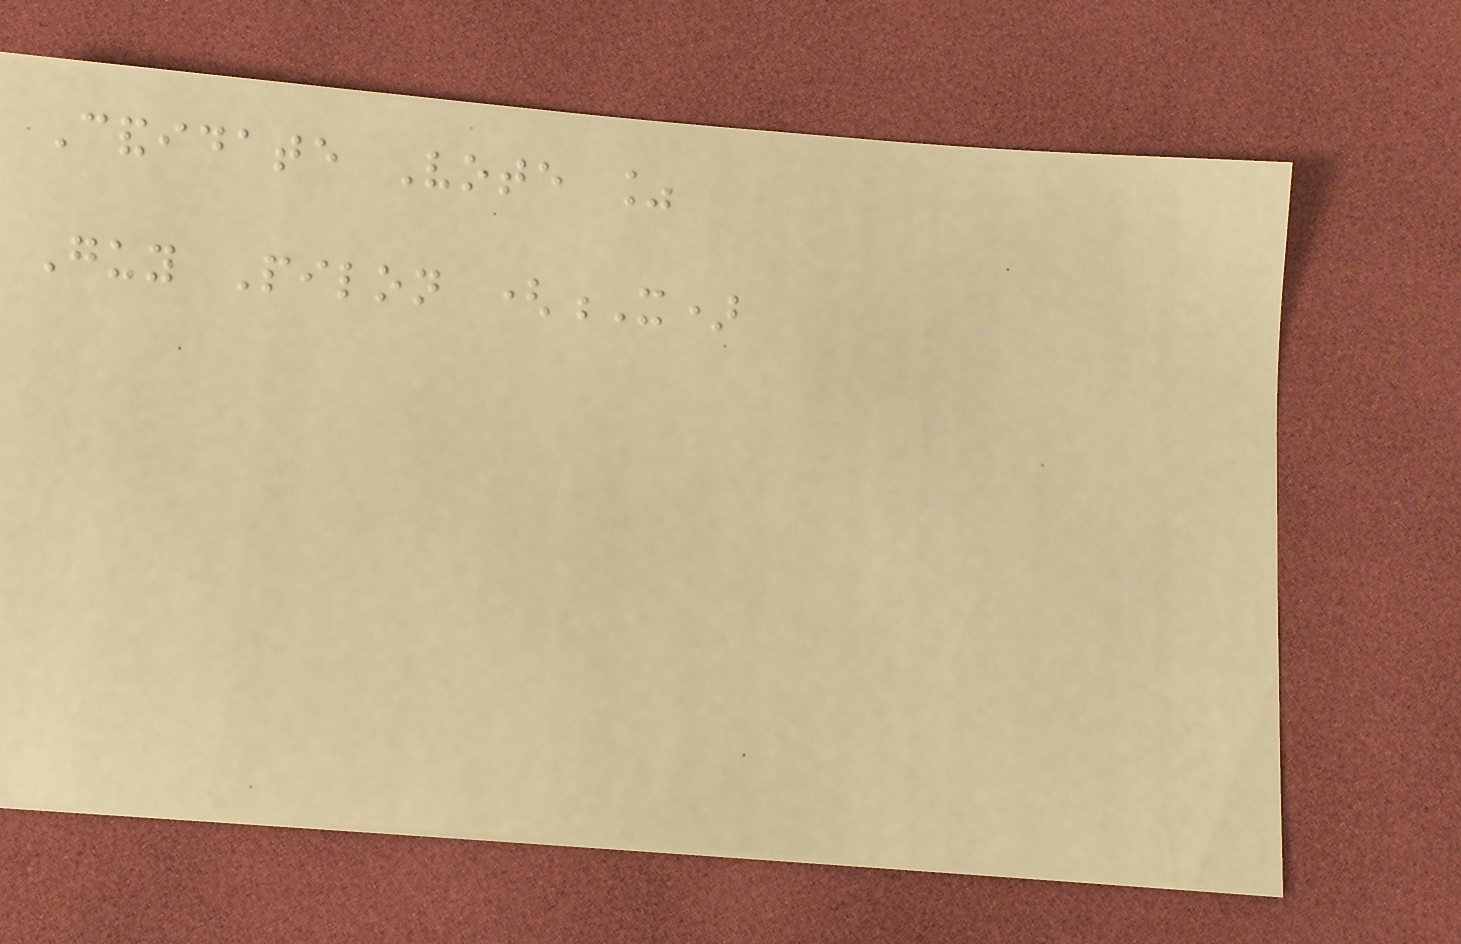Candidate Vote %
Guy Pilon (X)
